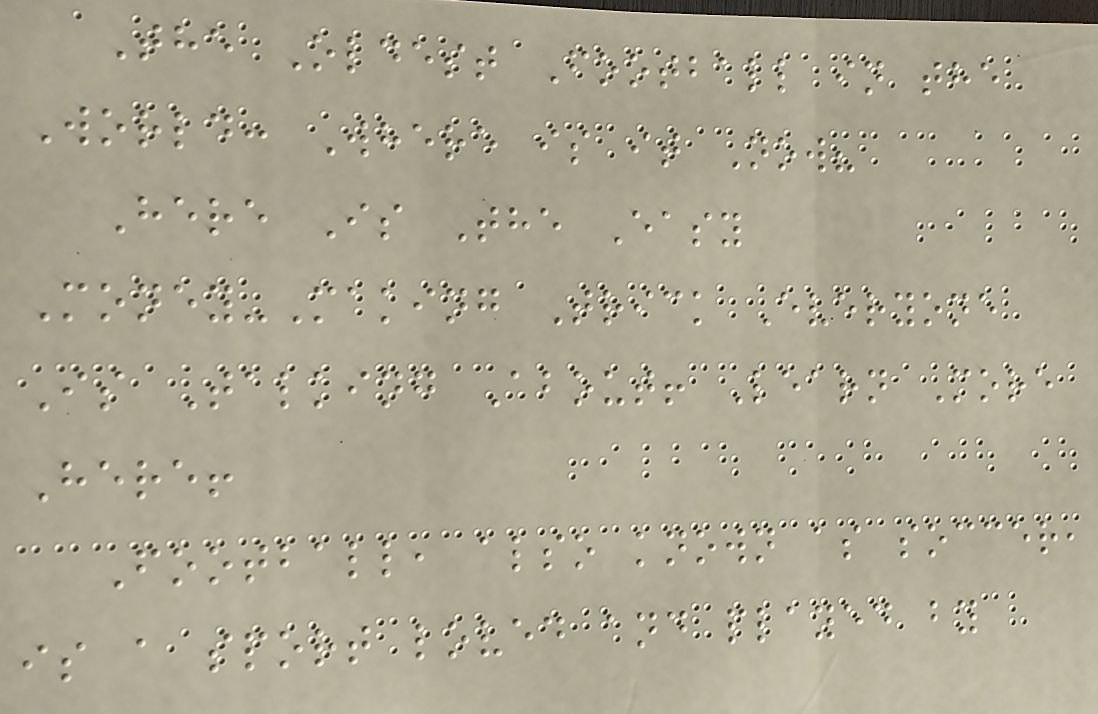The Oldest Football in the
World: Where is it Now?
Here Is The Easy
Money-Making Trick Everyone
Is Talking About! Learn More
Here!
Football, also known as soccer,
is a sport loved and played by
